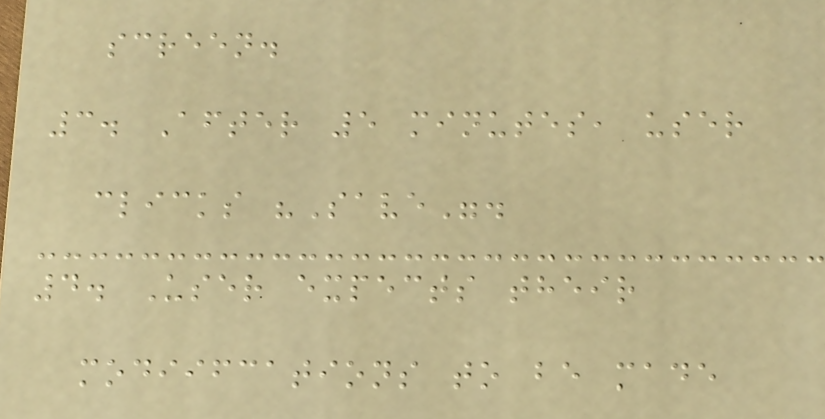screen.
3. After 5 minutes, user
clicks "Save".
4. User expects their
modiifcations to be made
